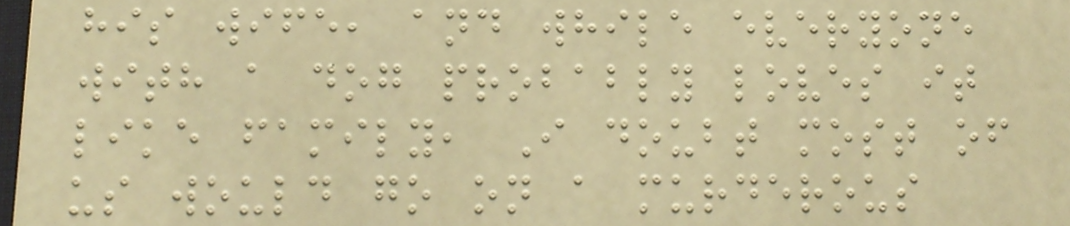his wife, and while everyone
with a dog probably loves it
like family, I doubt most of
us would go on a murderous
